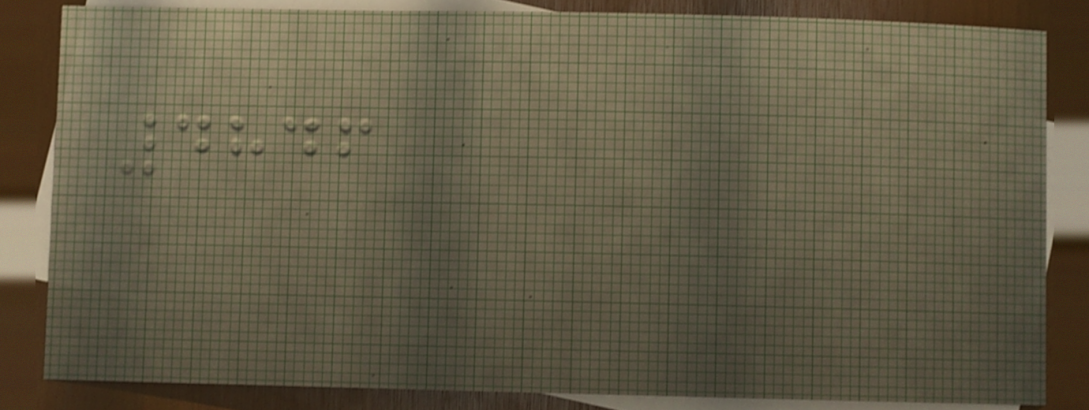4846
